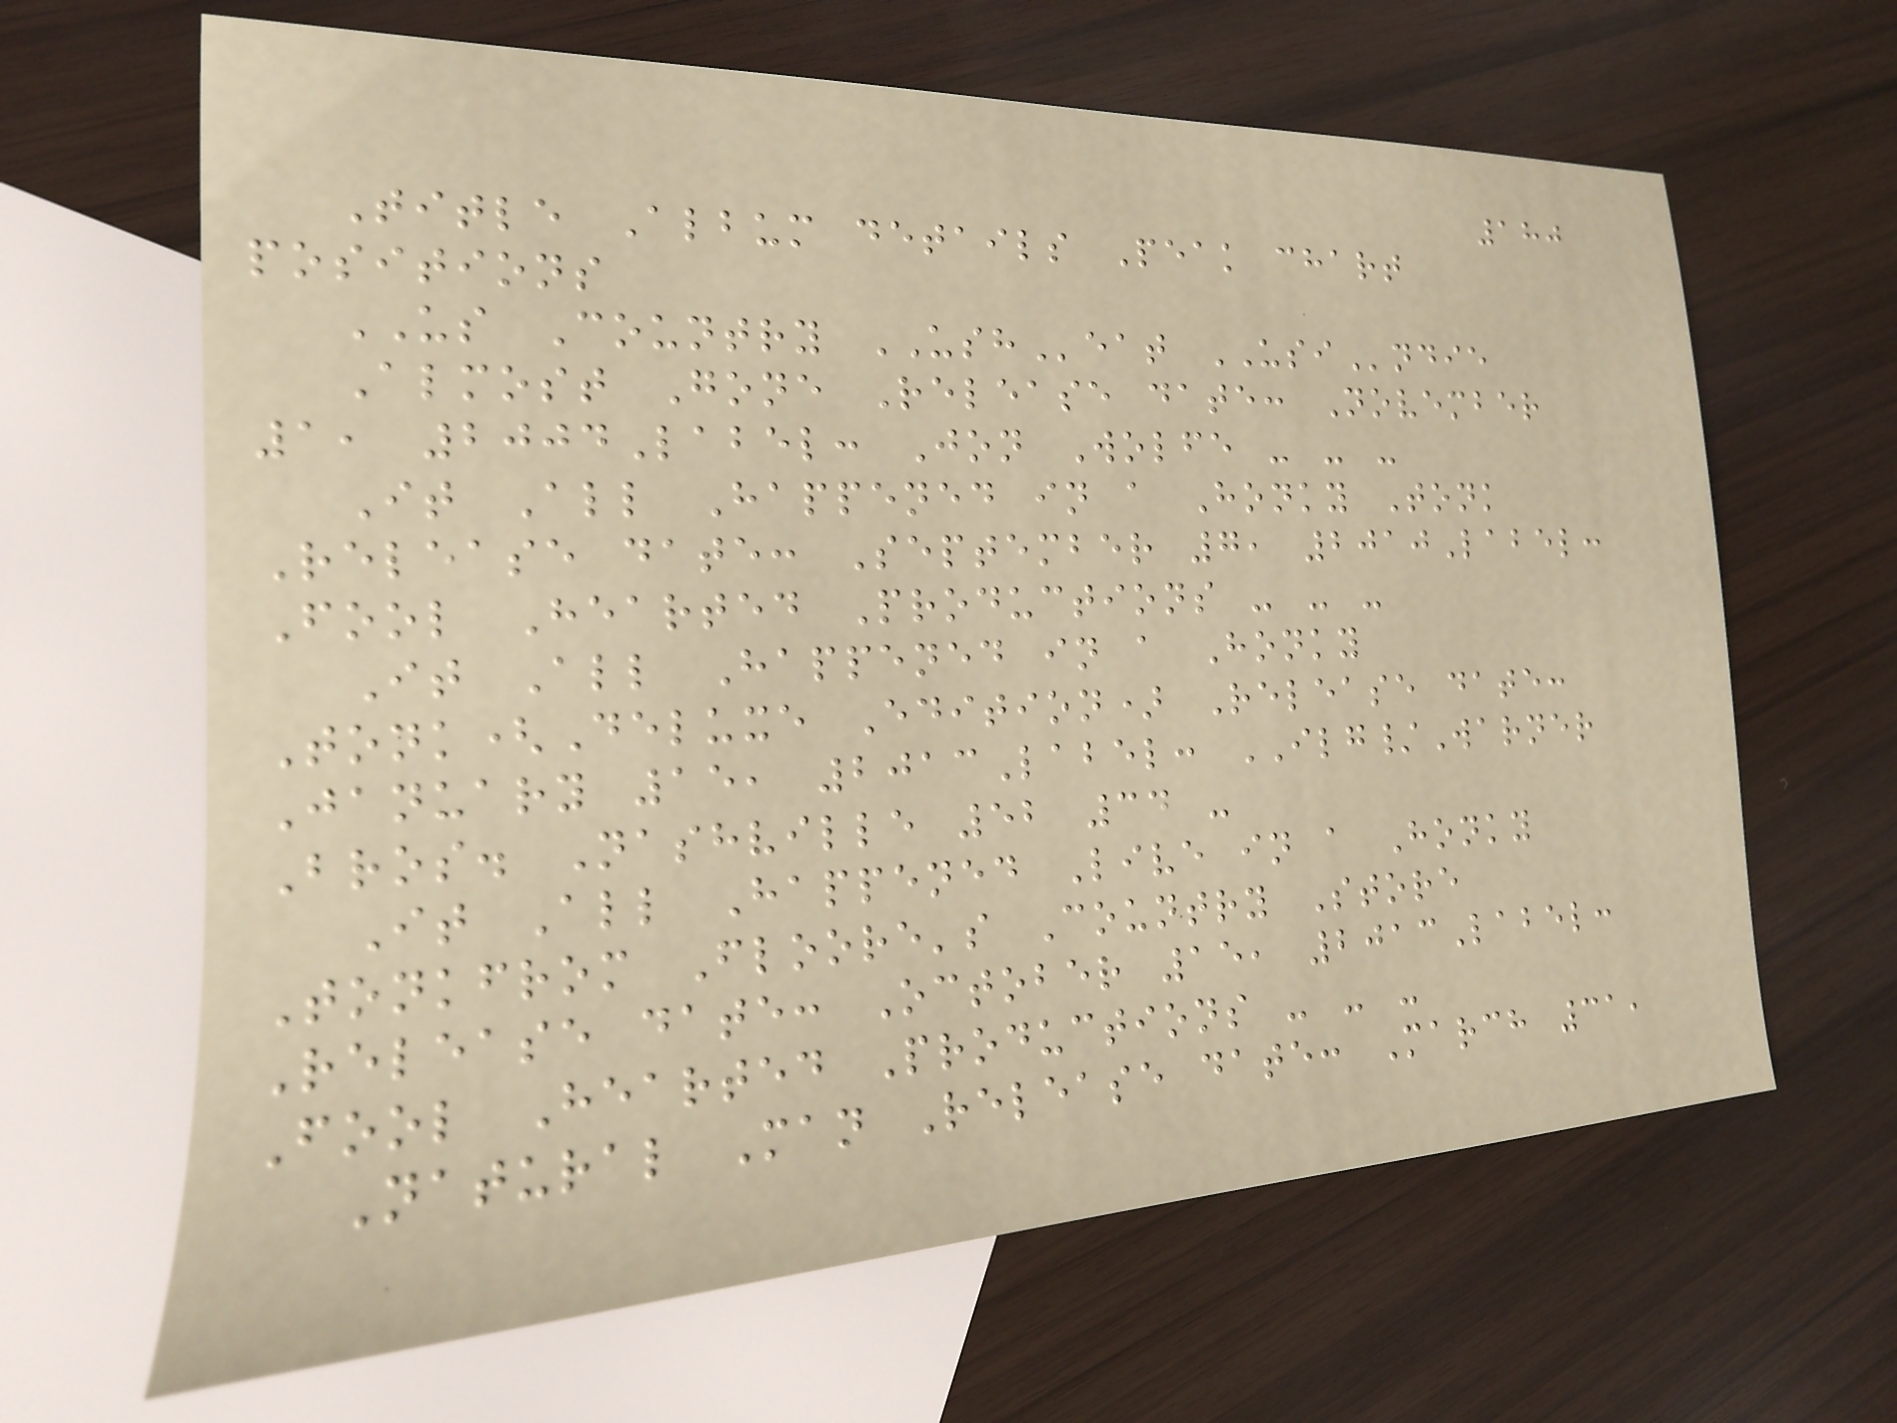180
Title Album details Peak chart
positions
US Country USHeat USIndie
Almost Gone Release date: November
1, 2004Label: Jon Wolfe - - -
It All Happened in a Honky Tonk
Release date: September 7, 2010Label:
Fool Hearted Productions - - -
It All Happened in a Honky
Tonk(Deluxe Edition) Release date:
January 15, 2013Label: ILG/Warner
Bros. Nashville 52 34 -
It All Happened Live in a Honky
Tonkfrom Floore's Country Store
Release date: October 15, 2013Label:
Fool Hearted Productions - - -
Natural Man Release date: March 31,
